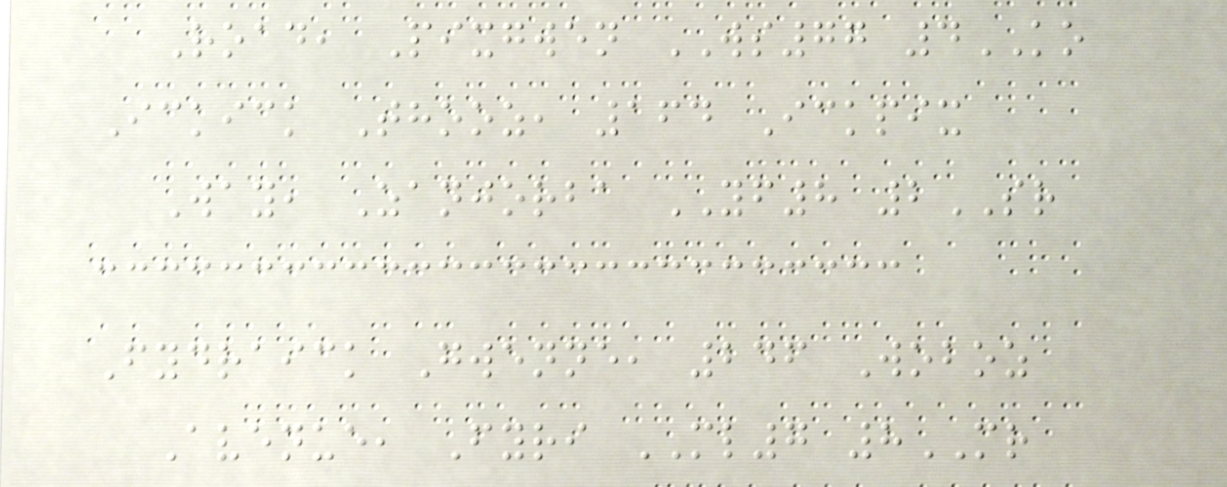Road, Pixgwen WS77 4KO
Ickick Thooz, 164 Ickpix
Way, Zanjorba YF8 2SR
Fydraick Gwenne, 246 Woboz
Avenue, Fyri ML7 8MR
